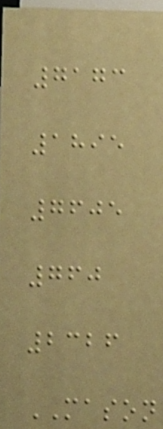7173
1895
7605
760
2326
MASON
